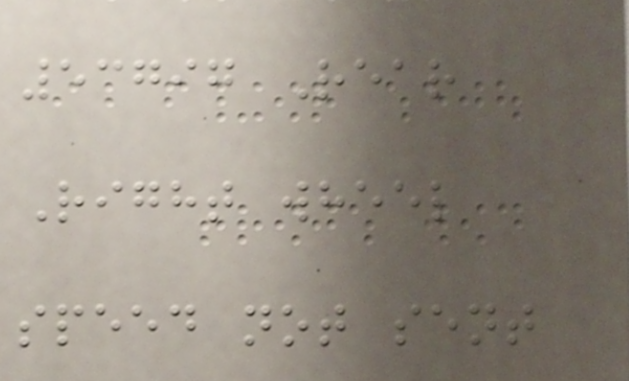53797 Rear
Right wheel
speed not sent
